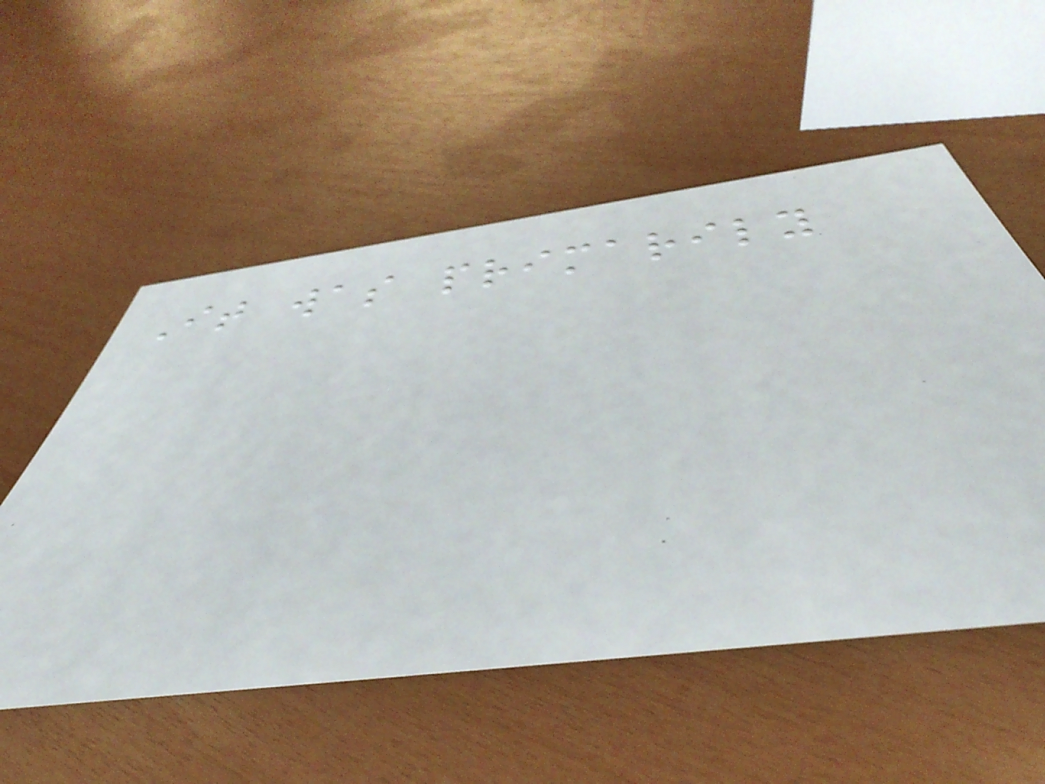It was primarily
